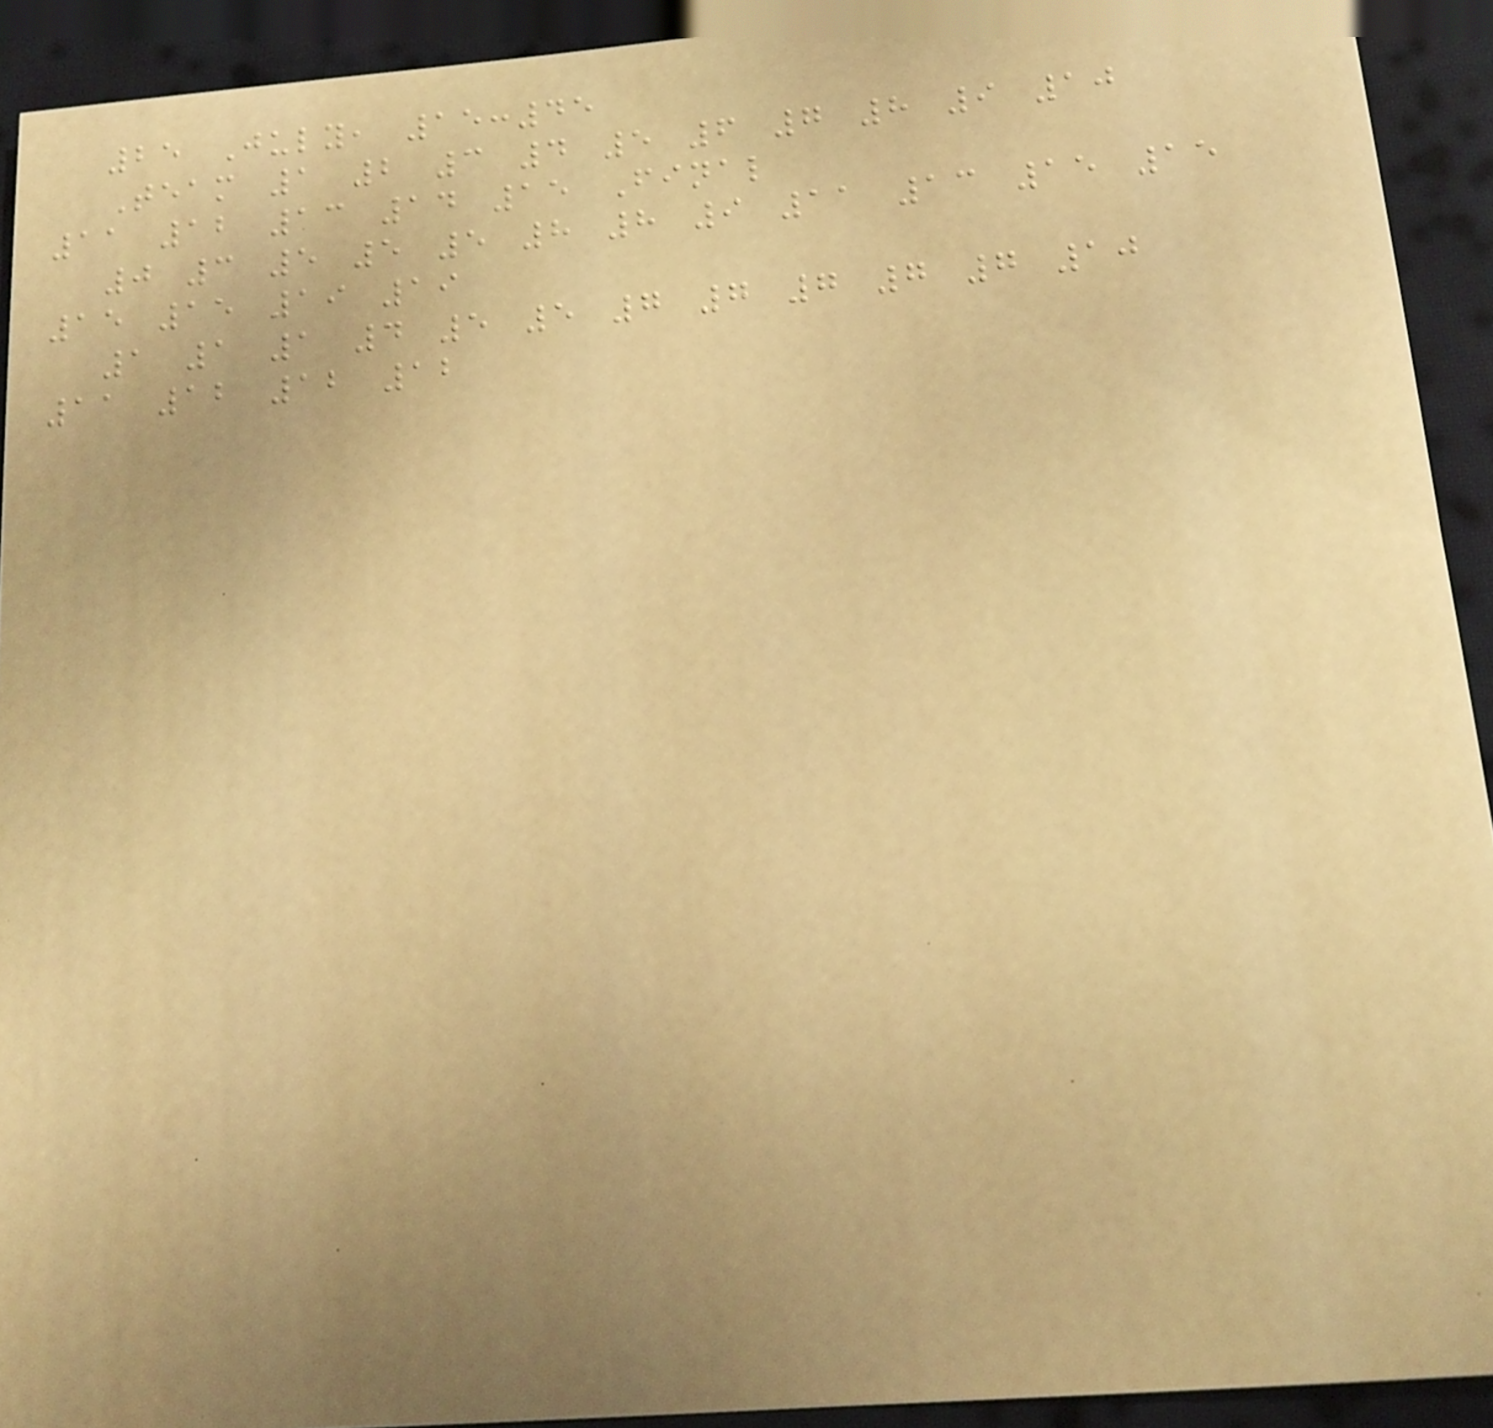25 July, 15:45
Team 1 2 3 4 5 6 7 8 9 10
11 12 13 14 15 Final
0 3 5 5 5 8 8 9 11 13 15 15
15 15 19 19
1 1 1 4 5 5 7 7 7 7 7 10
11 12 12 12
